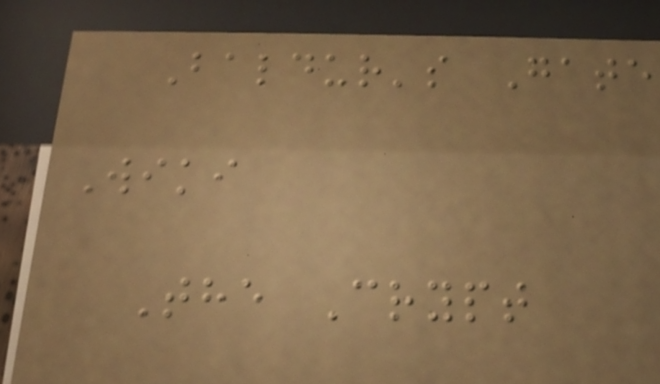Baldur's Gate
Wiki
The Crypt
